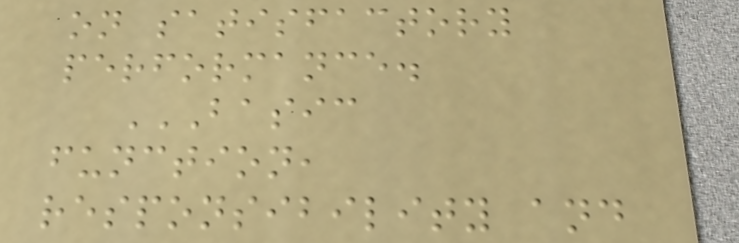on satisfactory
performance.
BASIC
FUNCTION,
RESPONSIBILITY AND
